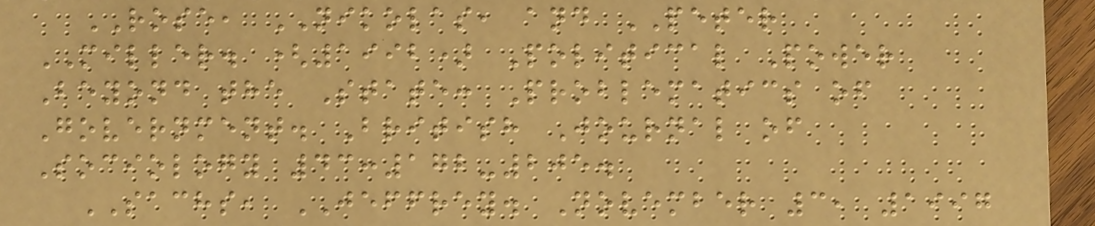ROSE, NIKOLAS, and PETER
MILLER. (1992) Political Power
Beyond the State: Problematics of
Government. British Journal of
Sociology 43:172-205.
SACHS, JEFFREY. November 3, 1997
